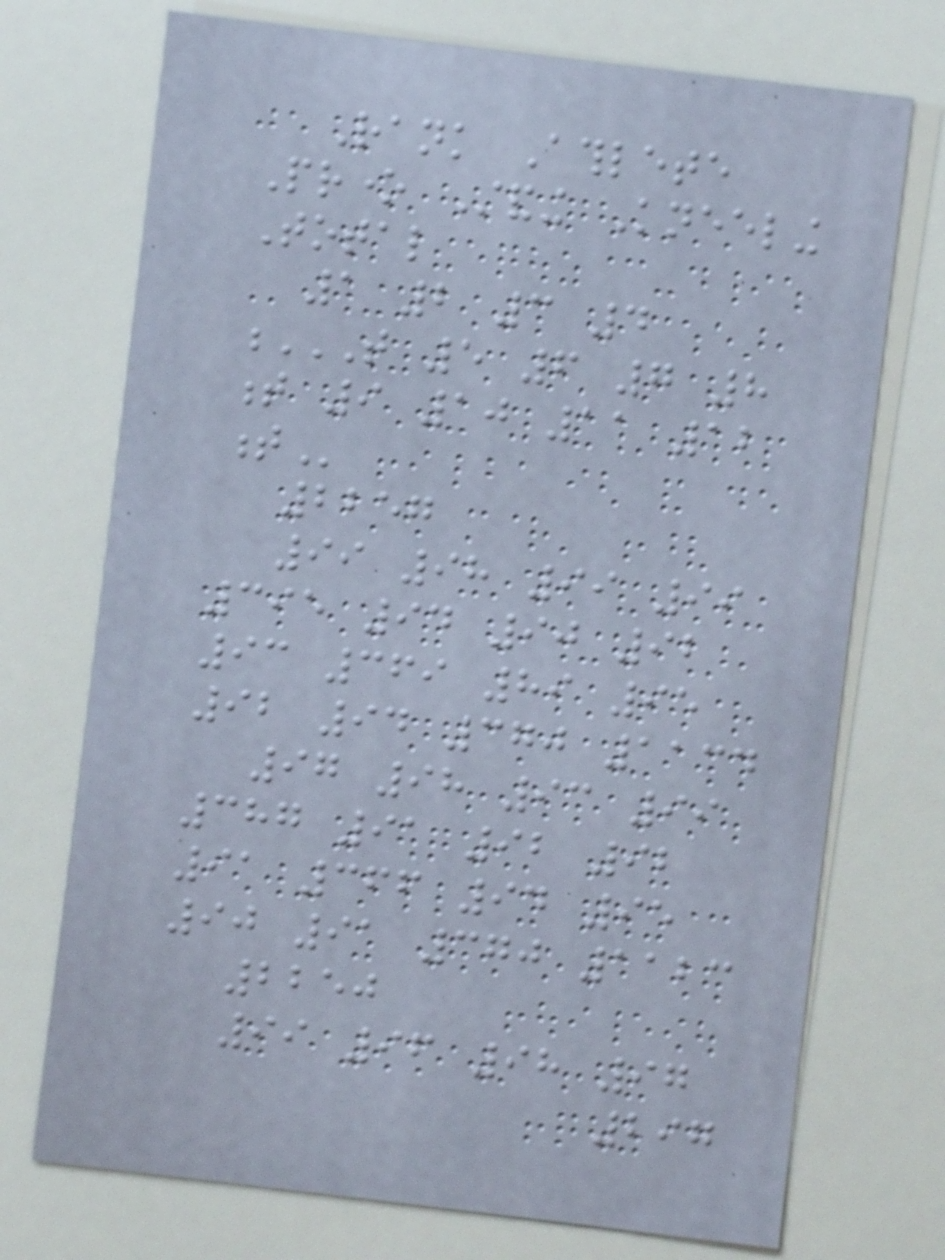Rank Athlete
Prone Standing Kneeling
Total
1 2 3 4
T 5 6 7 8
T 9 10 11 12
T
2257
99 98 99 99
395 94 90 92
93 369 89 95
92 94 370 1134
97 98 93 99
387 91 92 92
91 366 94 95
90 91 370 1123
2250
99 96 98 97
297
